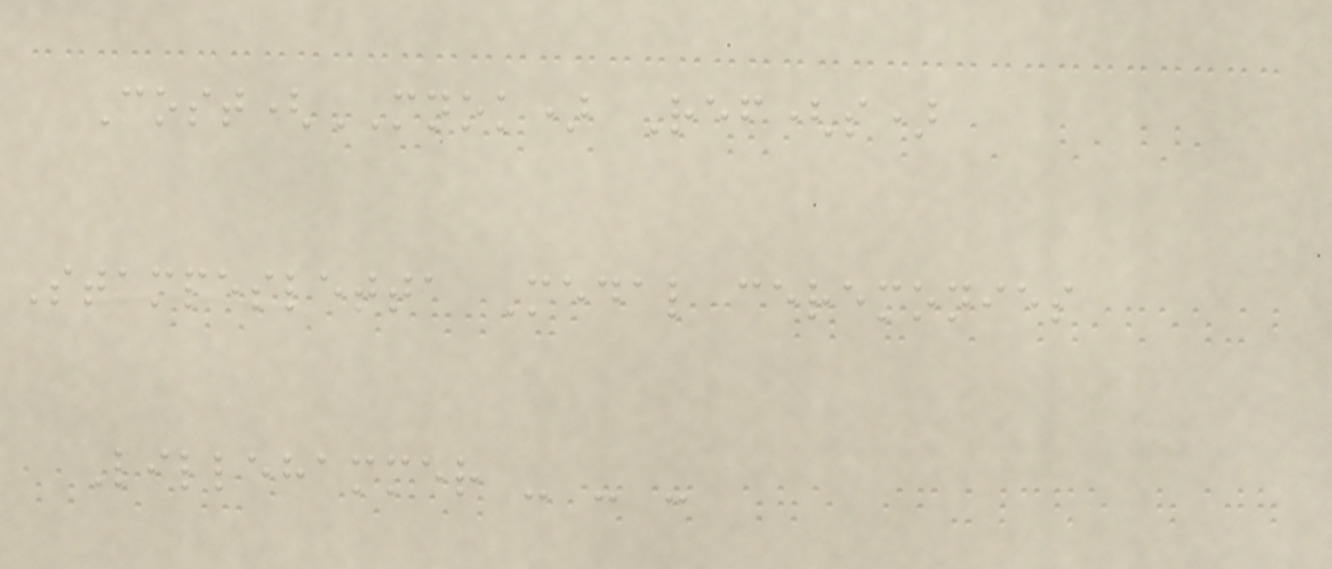Cost(MNOK) Ref(s)
Stampesletta Medal ceremonies
Lillehammer - - -
